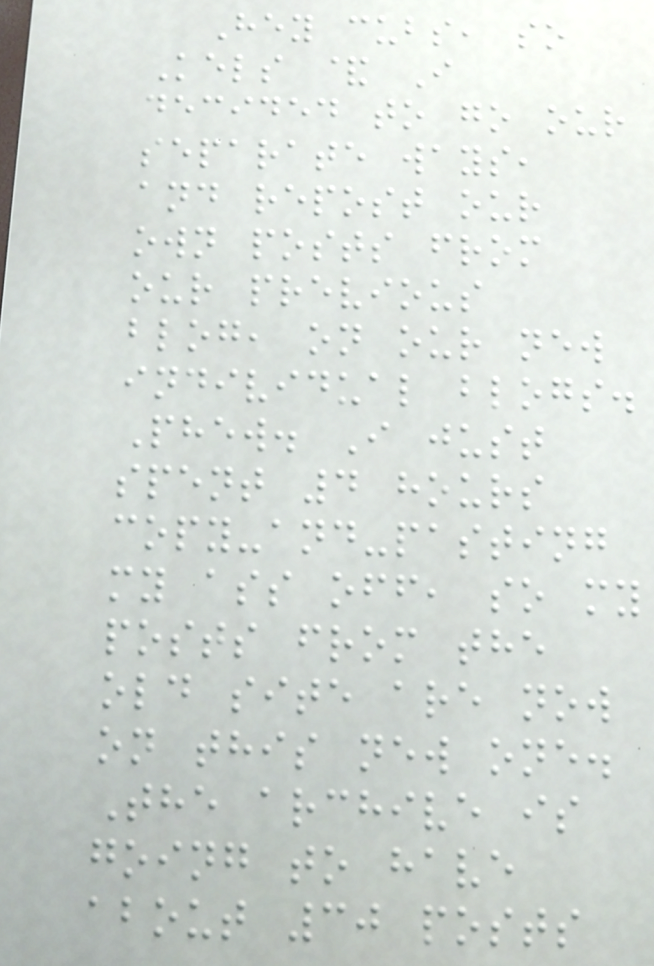Hey cubs, so
Kels & I
decided to go our
separate ways,
and repost our
own posts from
our previous
blog, on our new
individual blogs.
Phew. I just
spent 4 hours
copy-and-pasting
my ass off, so my
posts from the
old site are now
on this new one.
The archive is
going to have
about 30 posts
